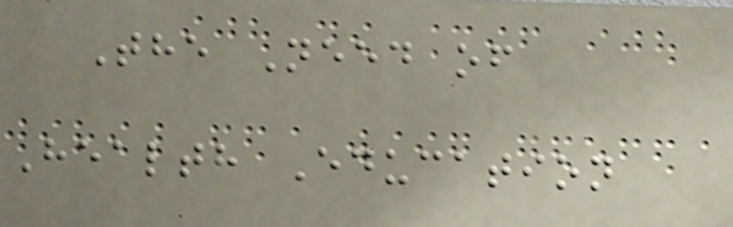The Need of
Health Education
